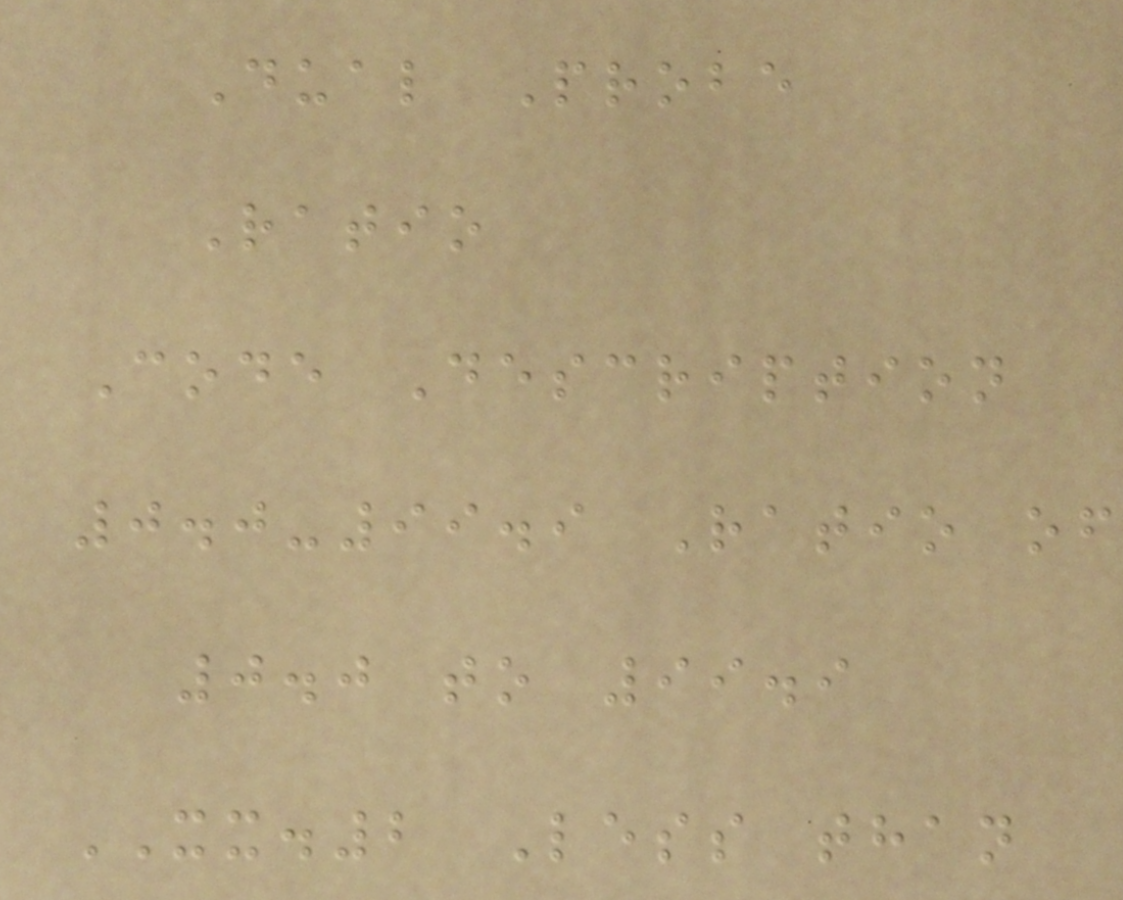Dual Probe
Ratio
Code Description
0.0-99.9 Ratio of
0.0 to 99.9
XX.2 Less than
